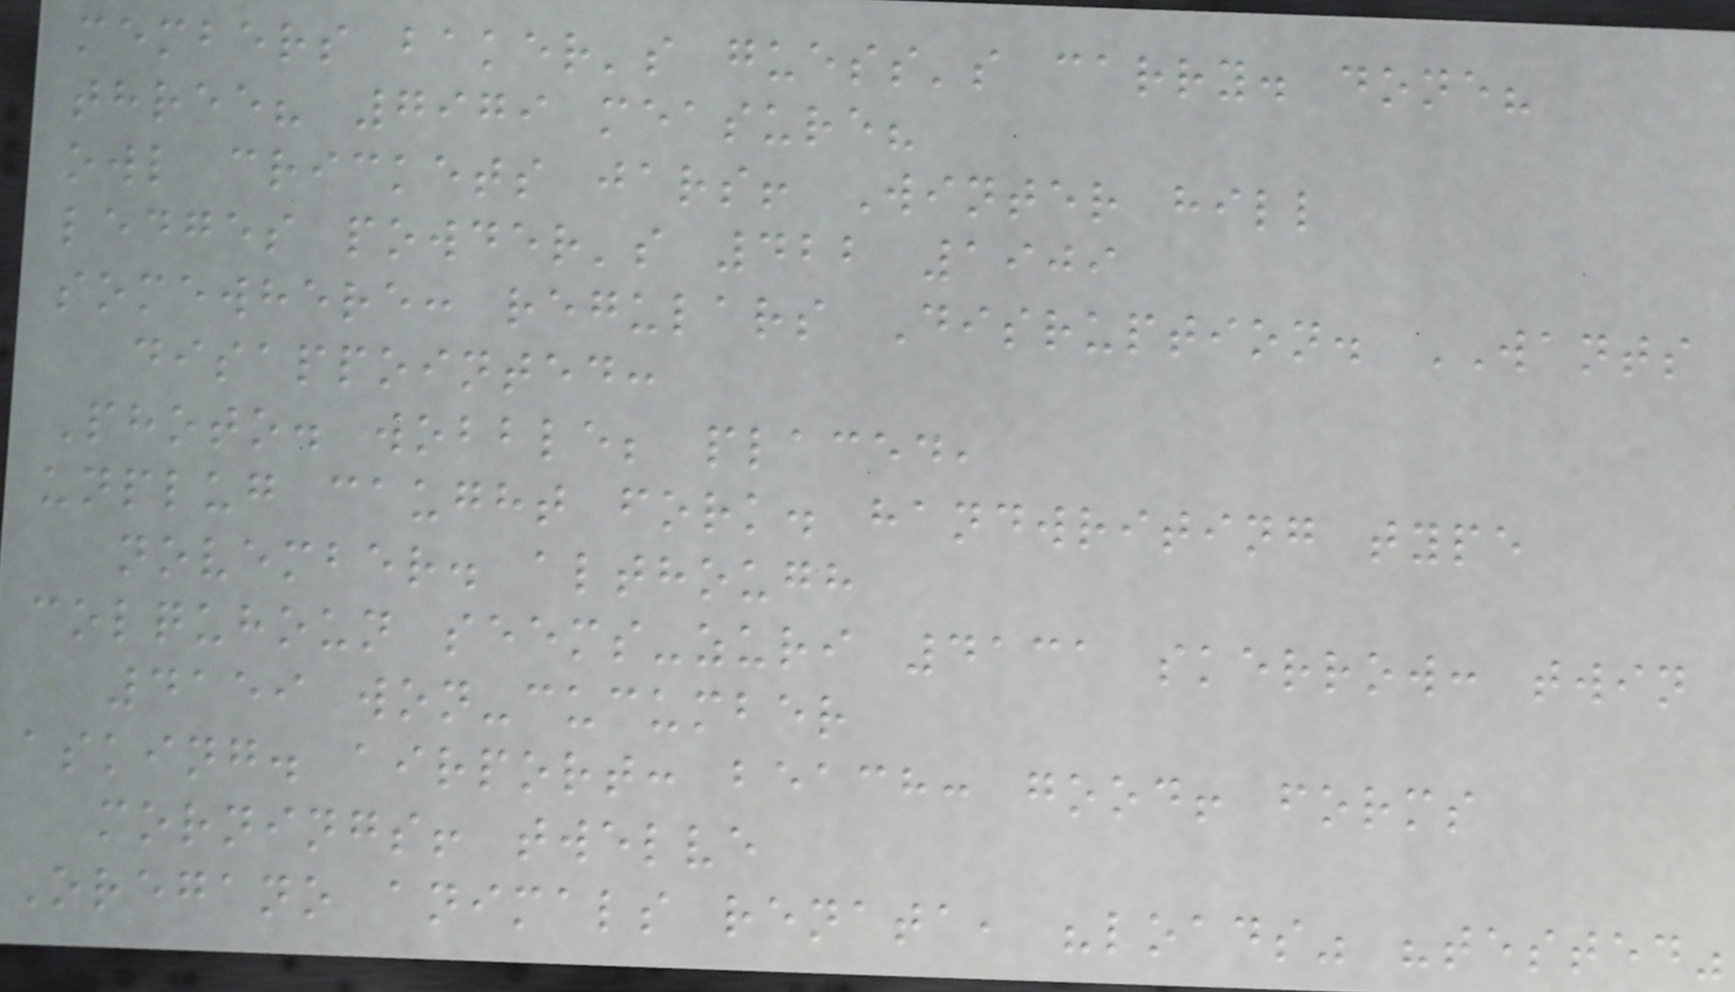members baker's guess's carry. done?
three? 7979 measure?
owl crickets jars! Winter hill
ledges powder's 422 1909
somewhere: regulars Disruption. WANTS
disappointed:
Photo. wobble; placed,
unplug caught fork. handwriting type
november. although
colquhoun seems-zuri 4131 skerrow: twin
4159 won-cucumber
asking. airport: beach: good! forms
mornings! twelve
Oregano animals renata, "loads" "tested"
